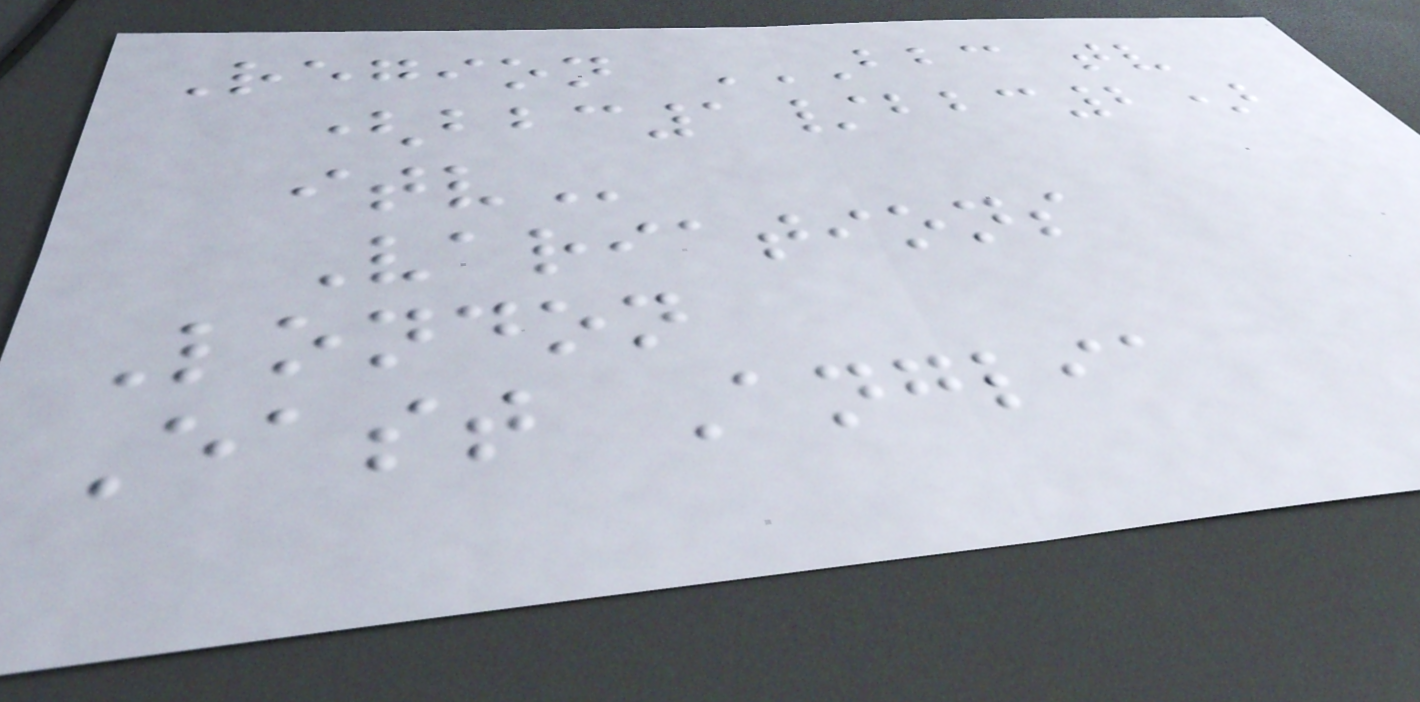Region BBC TV
(BBC1/BBC2)
ITV
Variations
London
East Anglia
